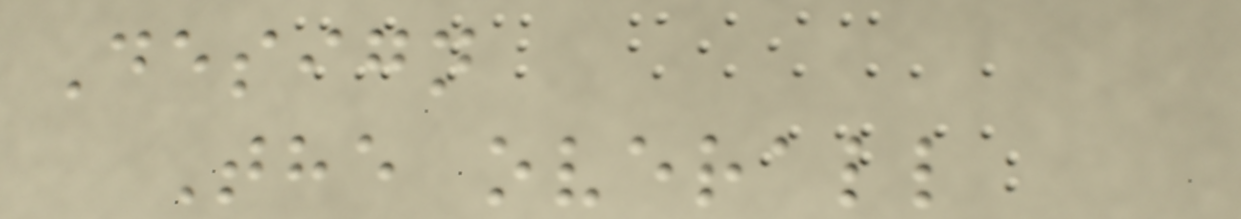Design
The overall
